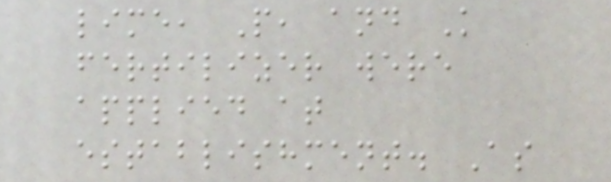lime, P, and K
fertilizer were
applied at
establishment. As
